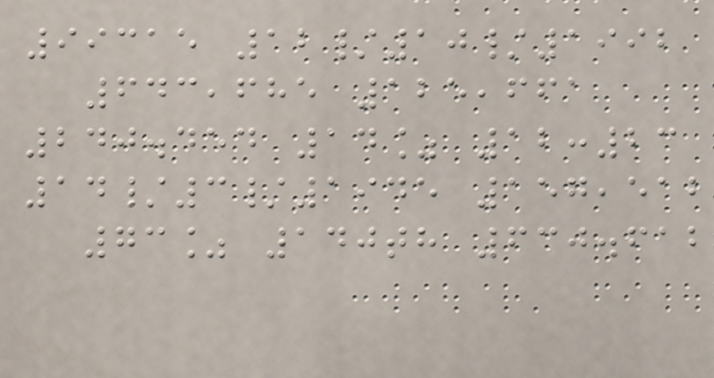99315 12/10/1992
643,685 125,661
240.454 14% 12:23
14/3/1945 157,512
73% 140th 630.612
